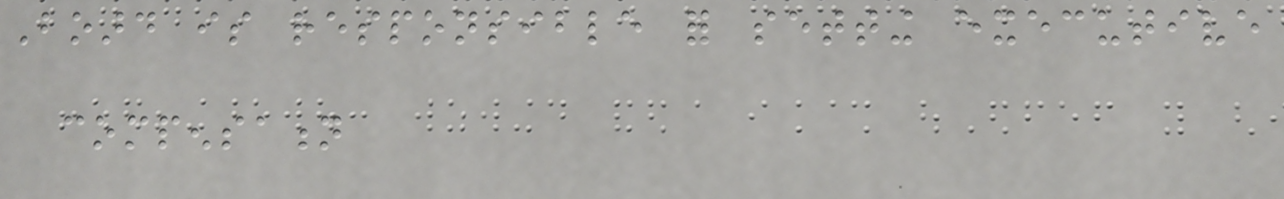Board is responsible for setting executive
compensation
